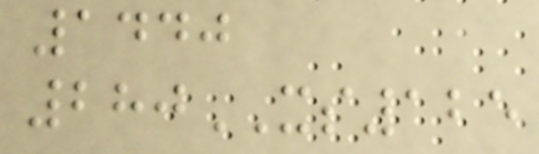1440
280XS125
